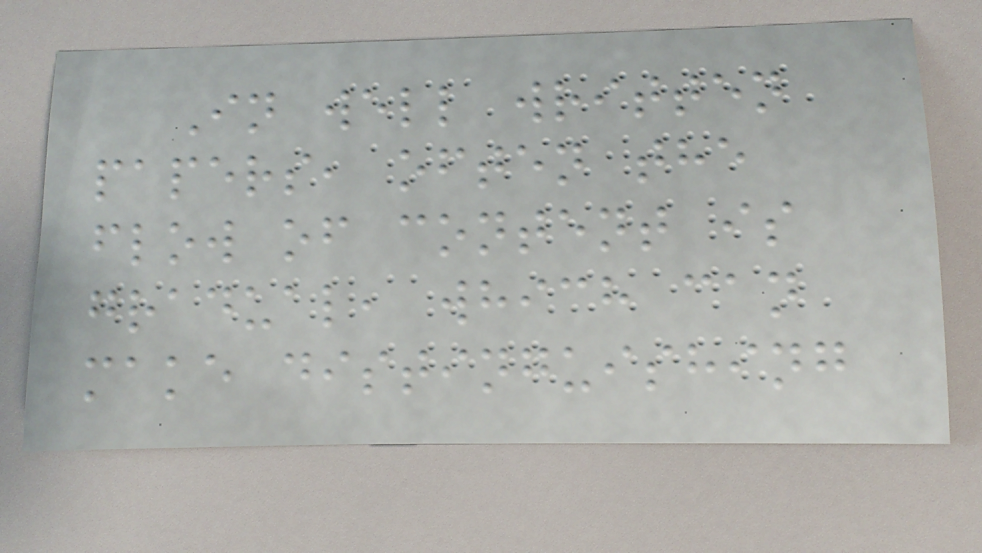In well written
papers, often the
flow of content is
gradual, which can
make distinguishing
